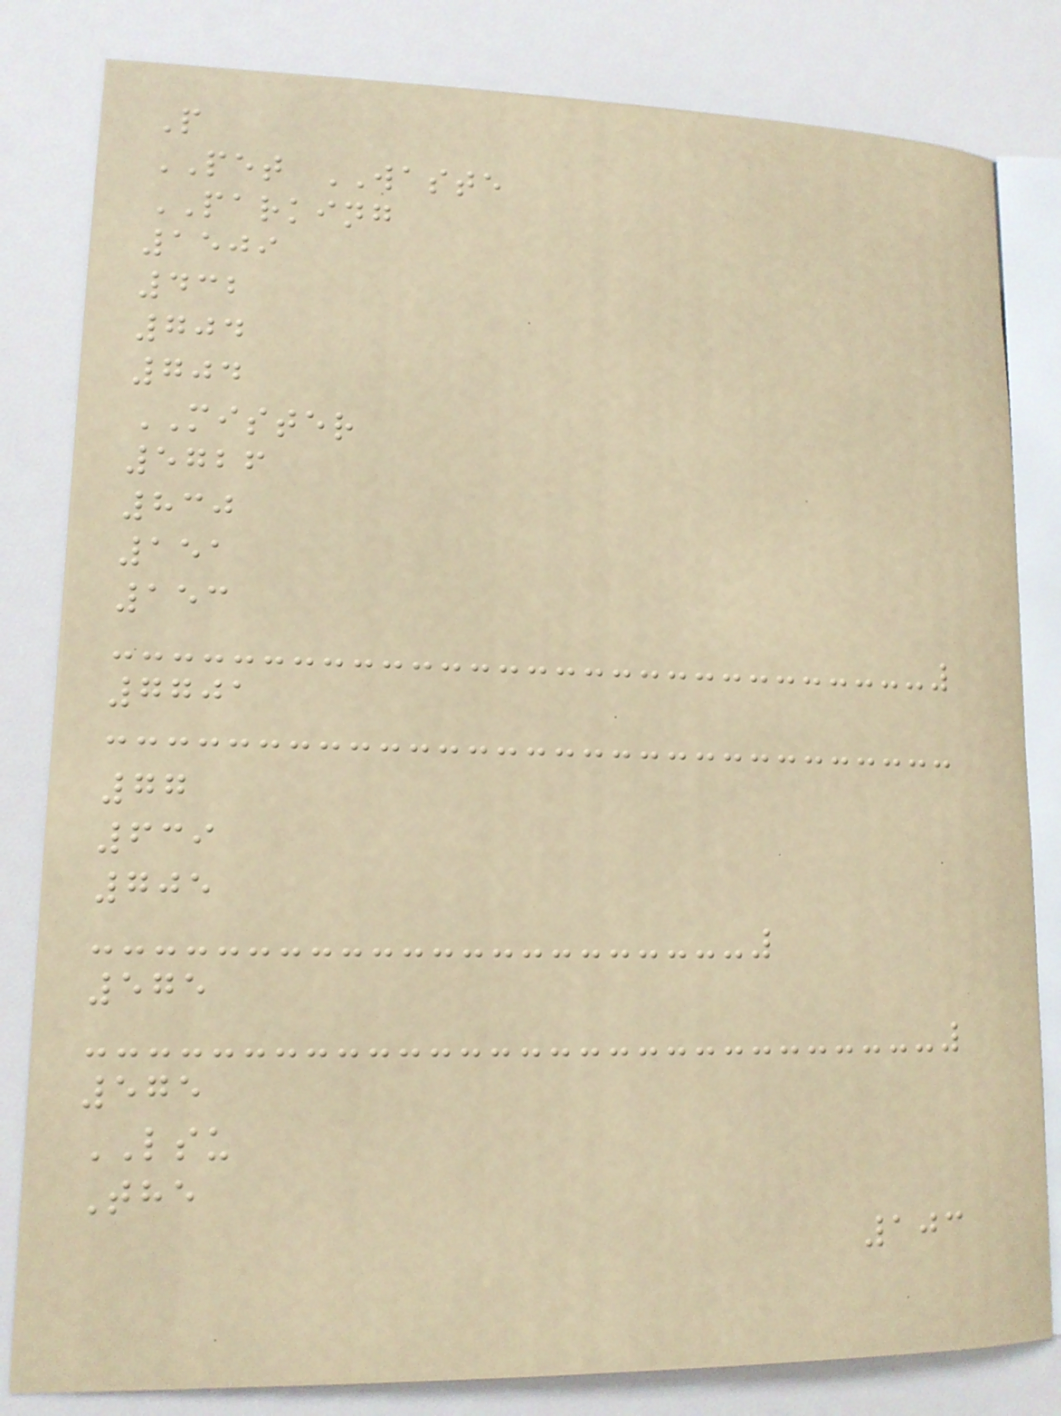P
PET WASTE
PARKING
1509
432
704
704
MISTER
5726
830
151
153
7701
77
639
705
575
575
LSU
The
103
